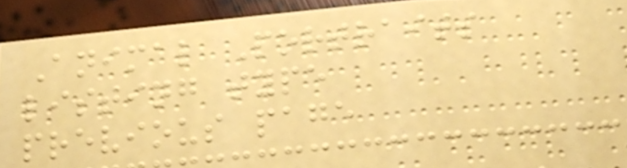Animal Portraits
listing type
previous page
